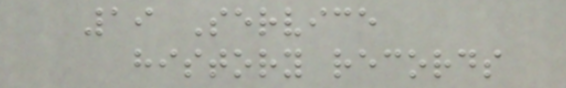19 Service
history records
